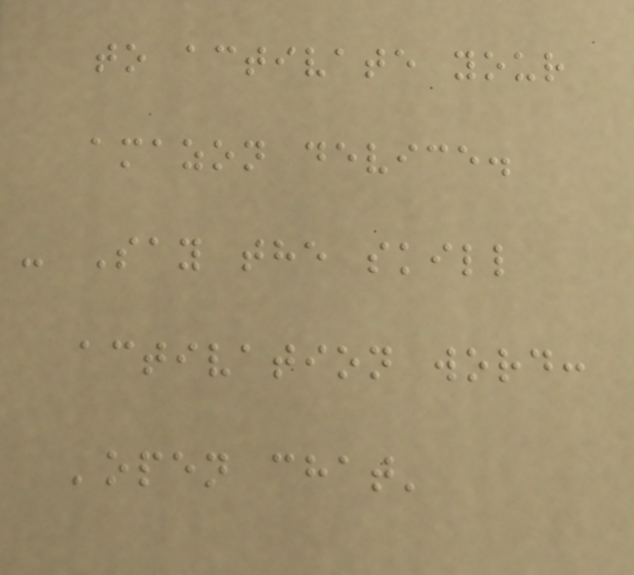to activate your
amazon device.
- Say the skill
activation word:
'open chat'
